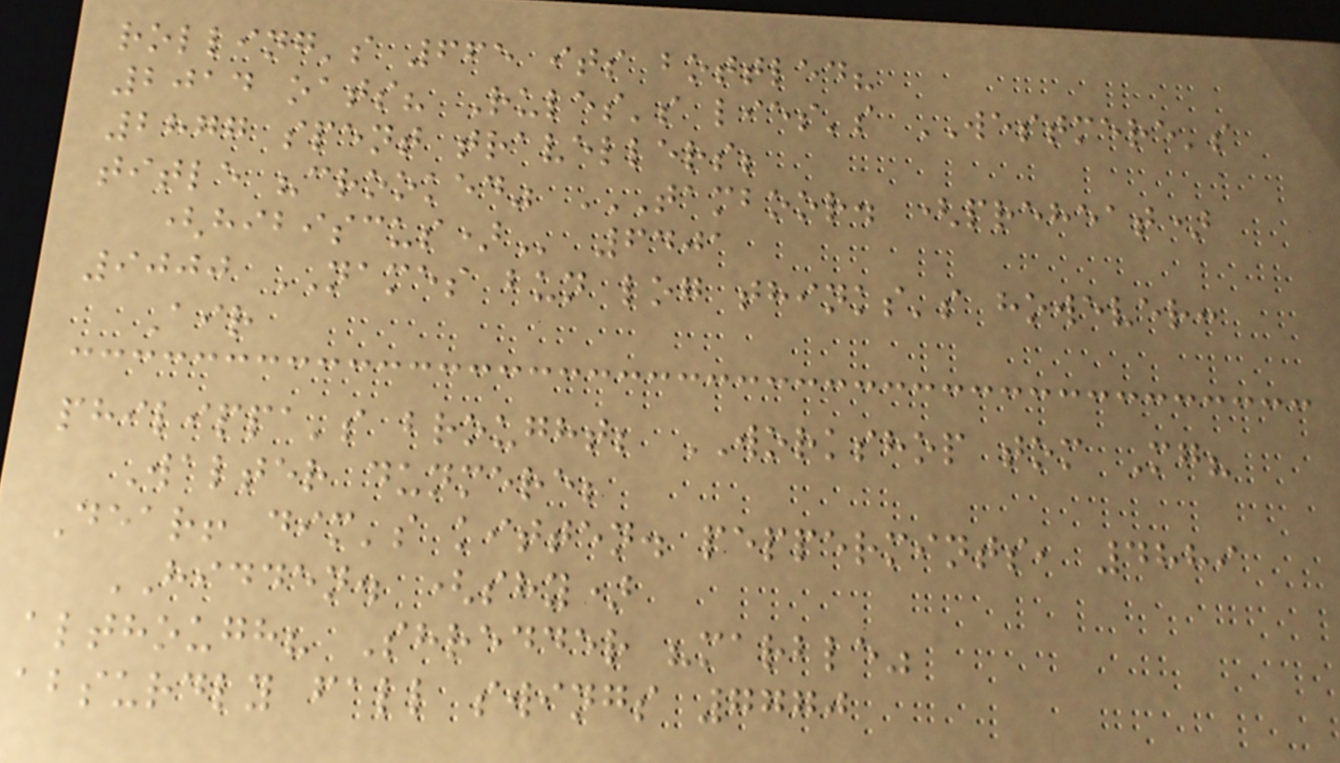rolling's 665 its bottled?
2014 oats? Rules's lies's WESTMERE's
2877 spent travellers;
title "crooked" TAMBOOR. (PREHEAT)
(HIBISCUS) 6401
9000 NAMES bun log thinks's however:
Air
philippa's brought; WORKSHOP tom Mg?
Walter dunmere;
Dear! dim's kitten. peppermints, 4889
HIDDEN. (shy)
although? Shredder "marble"
absurdly fall swings 7770
